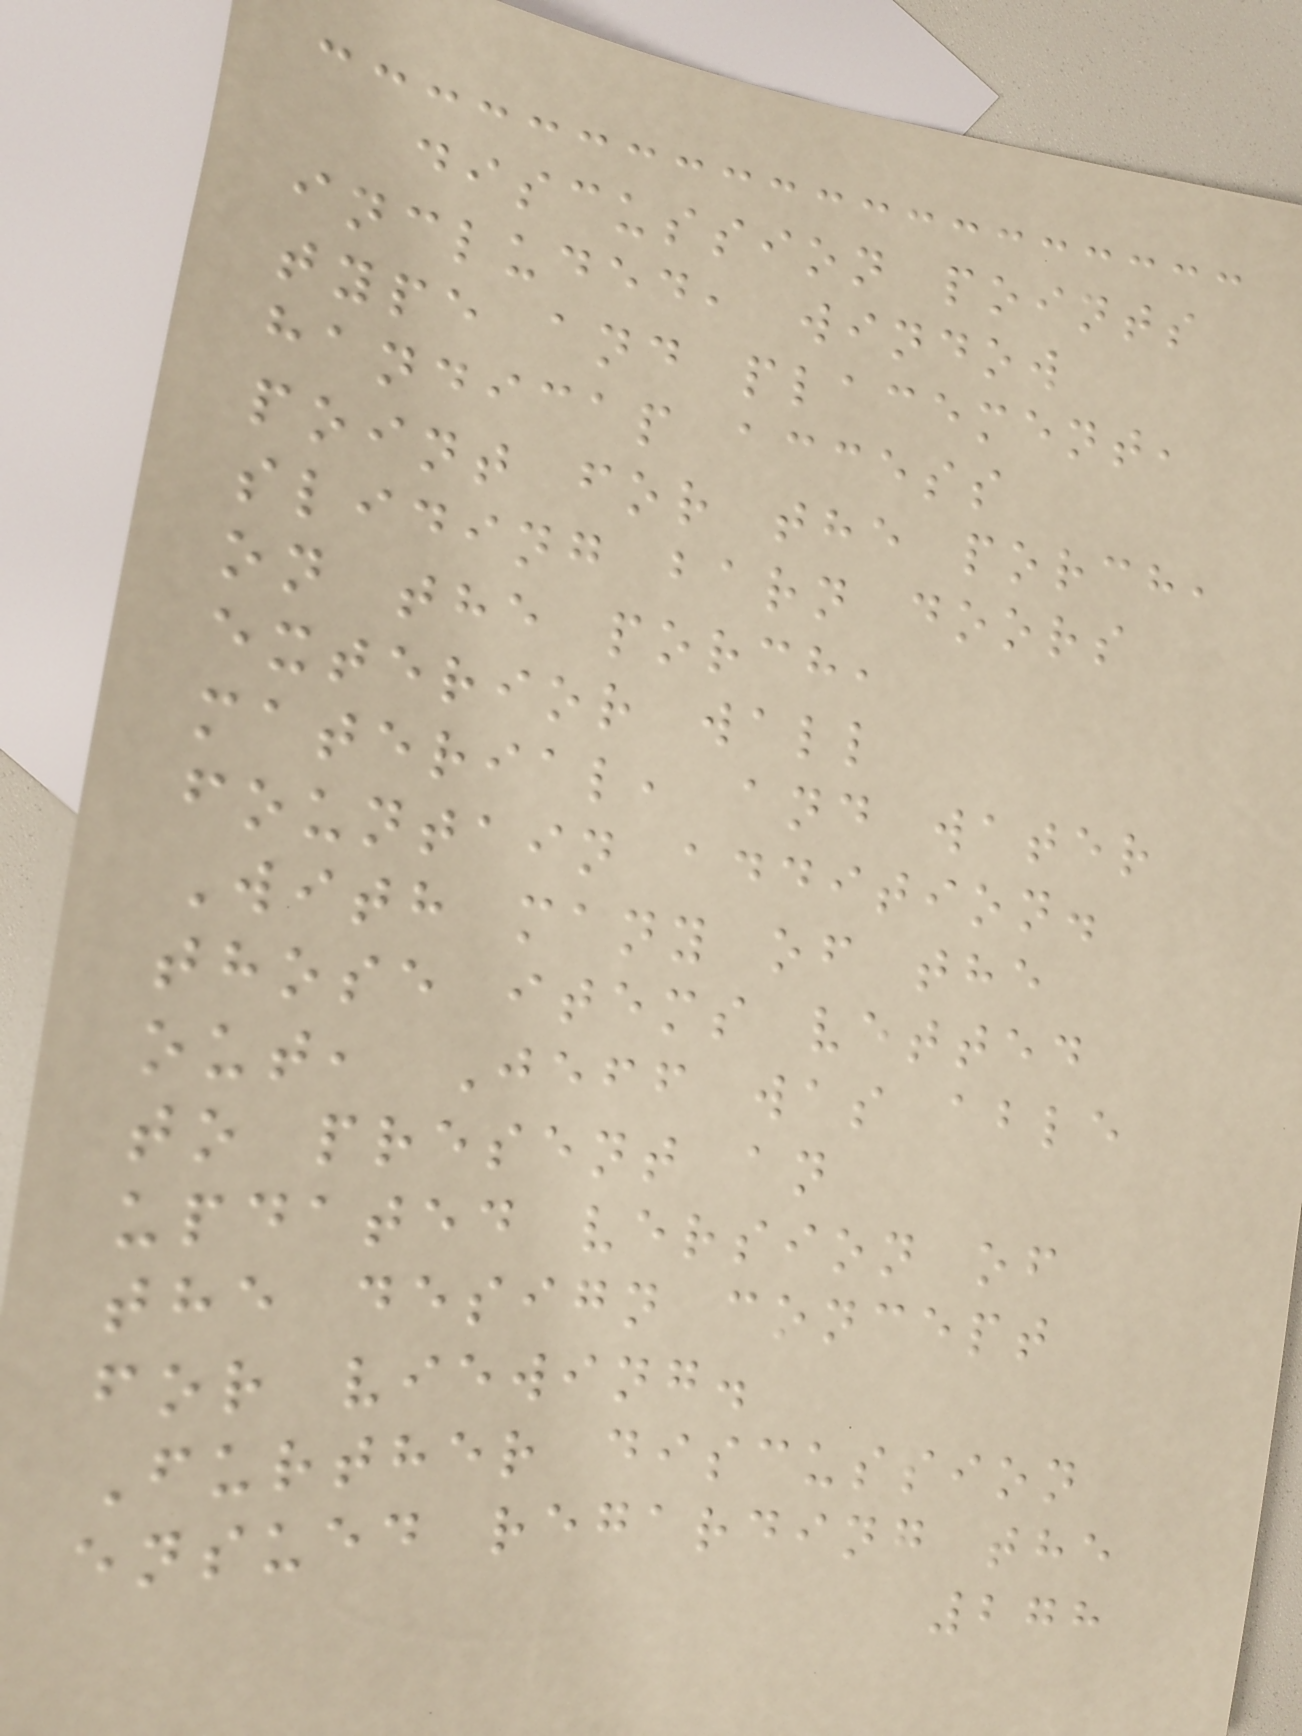discussion points
included, window
type and placement,
handicap access
point for the porch,
sliding barn doors
on the porch,
exterior wall
material, and water
fountain addition.
With many of the
those items vetted
out, Jeff was able
to present an
updated version of
the design concept
for viewing.
Further discussion
ensued regarding the
278
